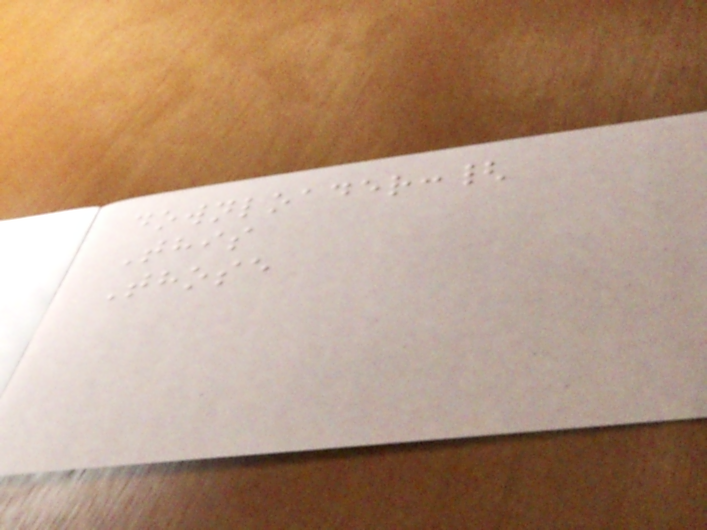downloader:{
This
Those
